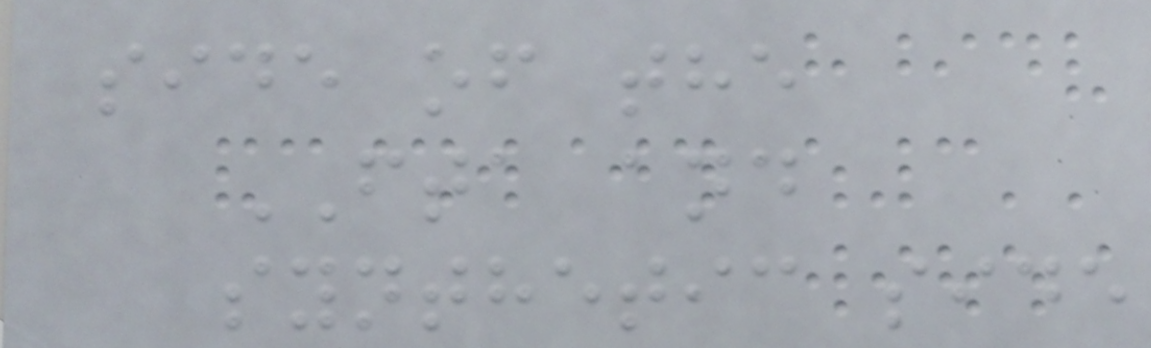side of the
FTA and
synthetic side
